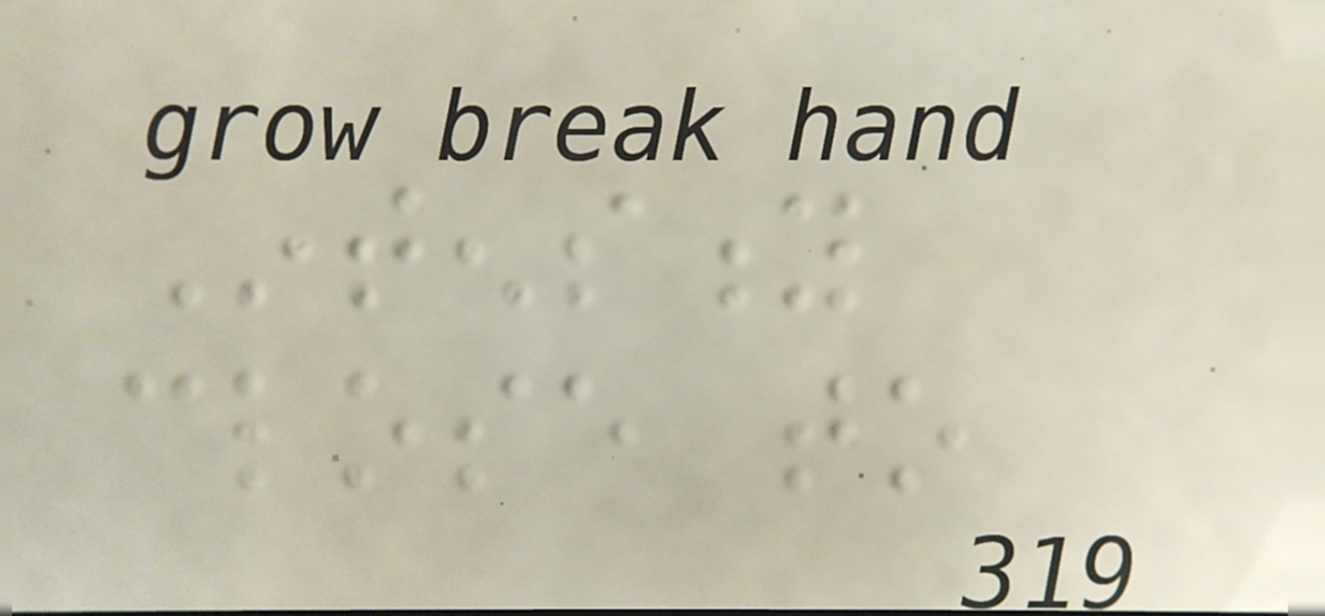Intensity
close to
